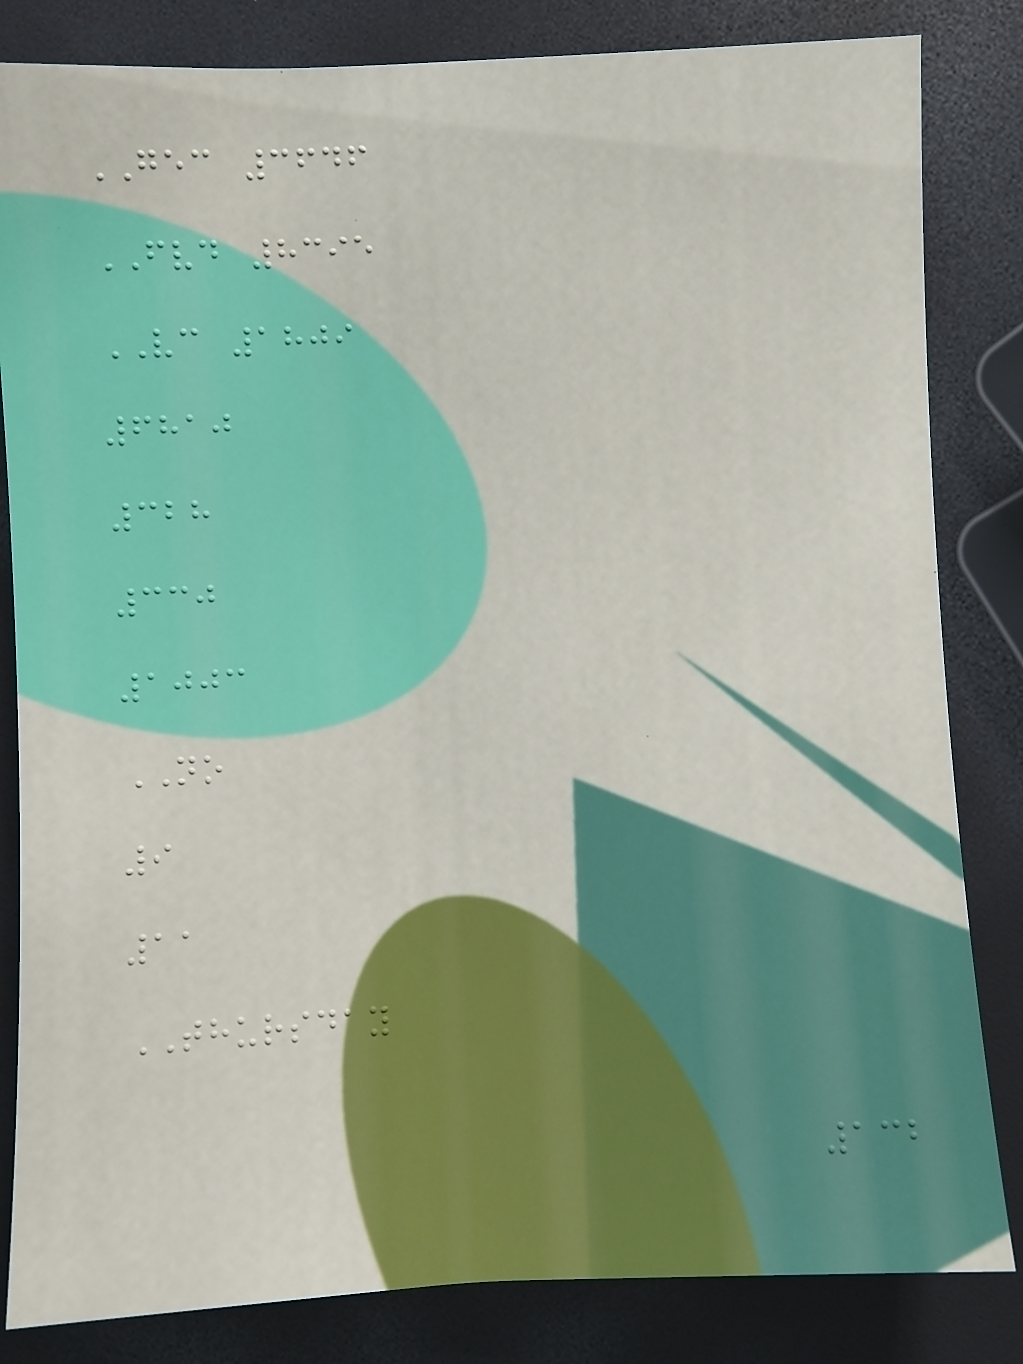GEC 3646
FVD 8395
VC 1809
6810
328
330
1003
NO
9
11
THURSDAY
132
